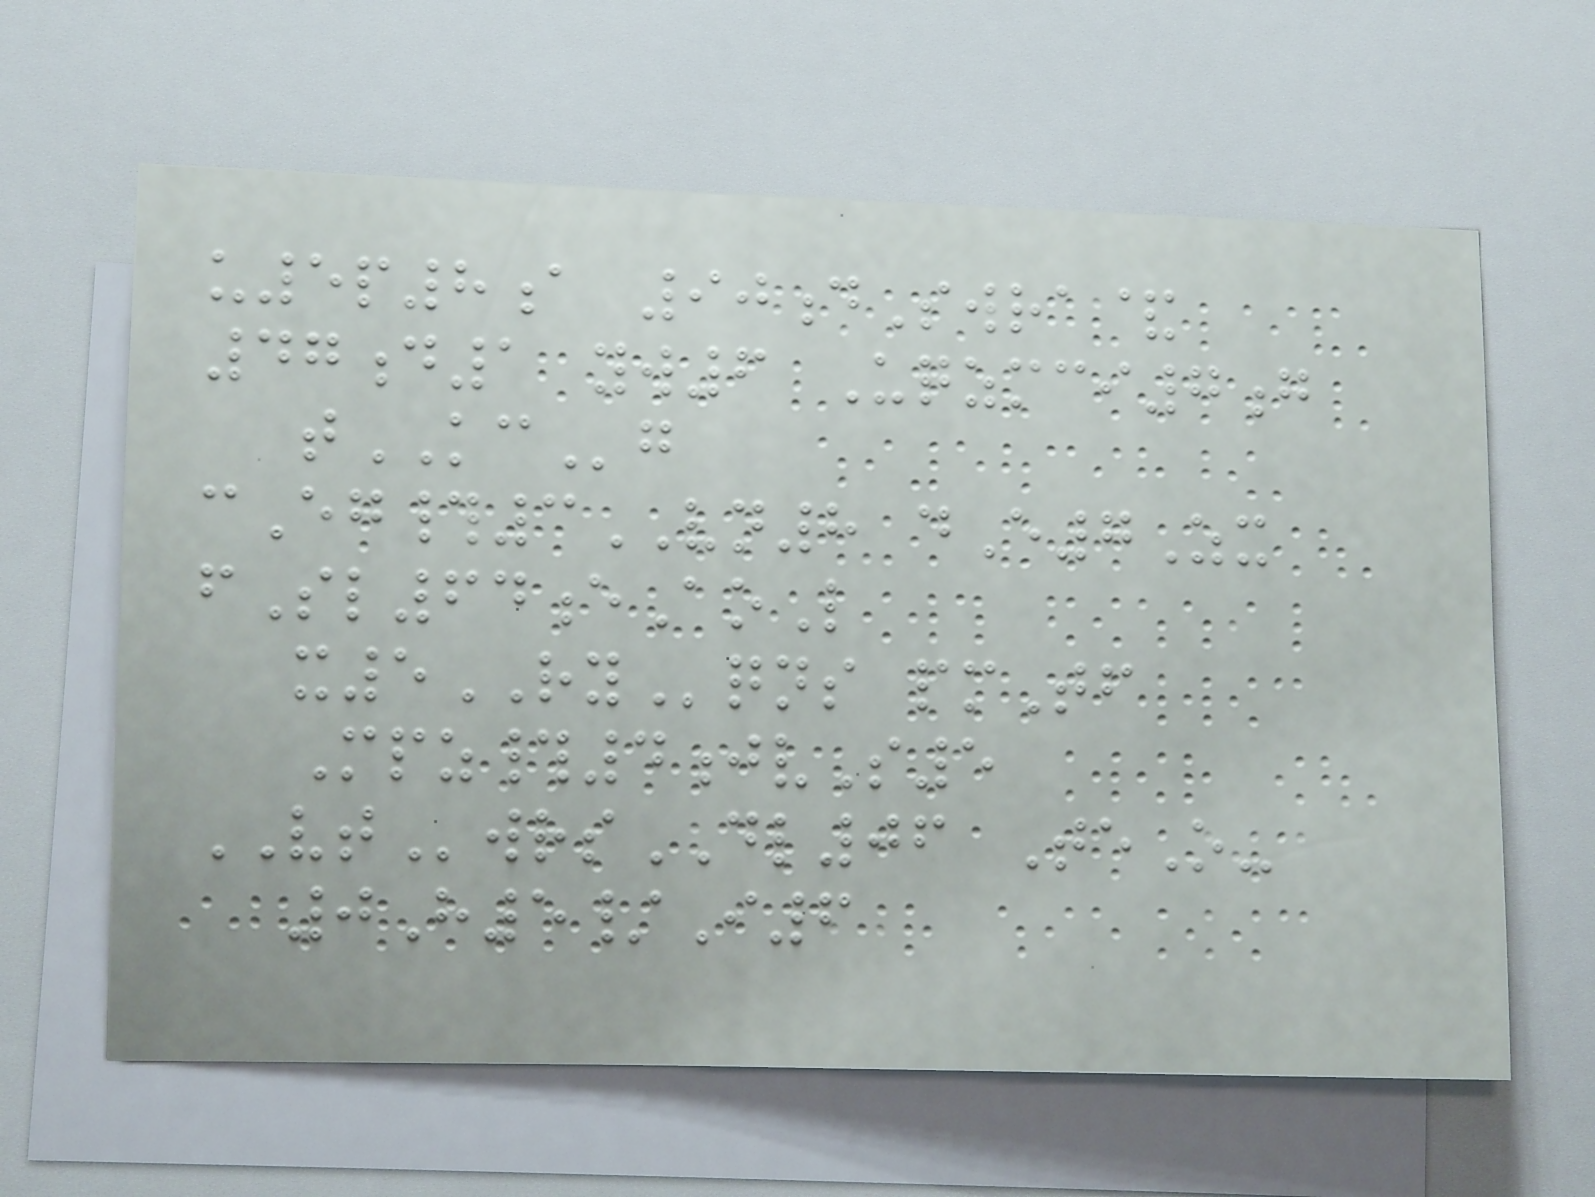u5p8a 90dSwra&
47d1 yw6 Uqzmci7g
tKCg
cEg#3VN8 dE7Zx
fSl64eAoL
x5RYqns pmTf
Mpz#4jvS5
VTwrsDL06 TeO-
0H5/I6
